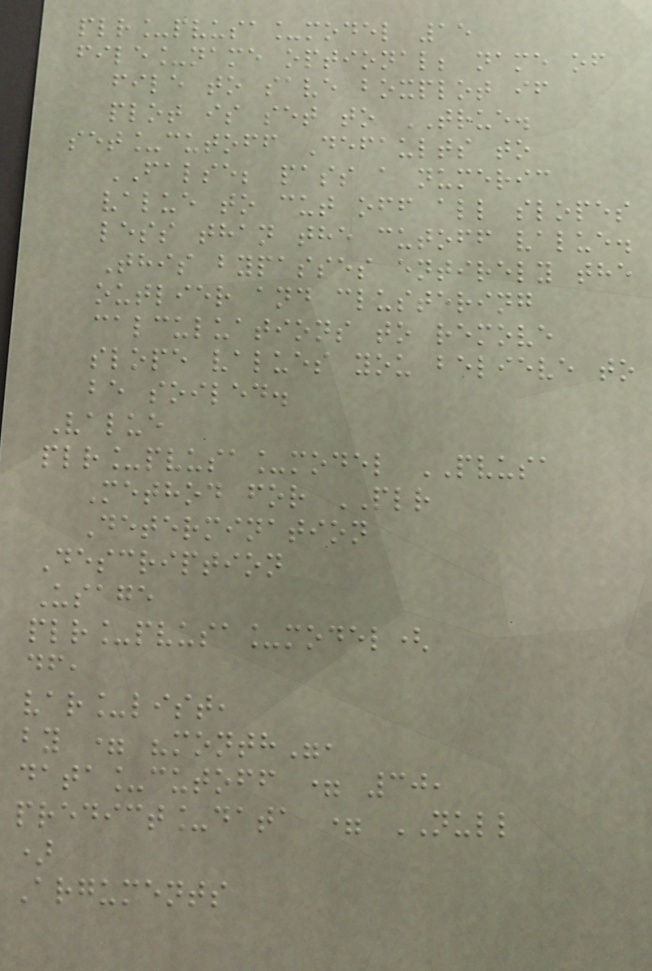plr_pvusa_model 15
file_name optional; name of
file to save boxplot if
plot is set to TRUE.
set_cutoff Defaults to
FALSE; pass a numeric
value to cut off all slopes
less than the cutoff value.
This bypasses entirely the
outlier and clustering
calculuations to remove
slope values you believe to
be soiled.
Value
plr_pvusa_model PVUSA
Method for PLR
Determination
Description
Usage
plr_pvusa_model(
df,
var_list,
by = "month",
data_cutoff = 30,
predict_data = NULL
)
Arguments
